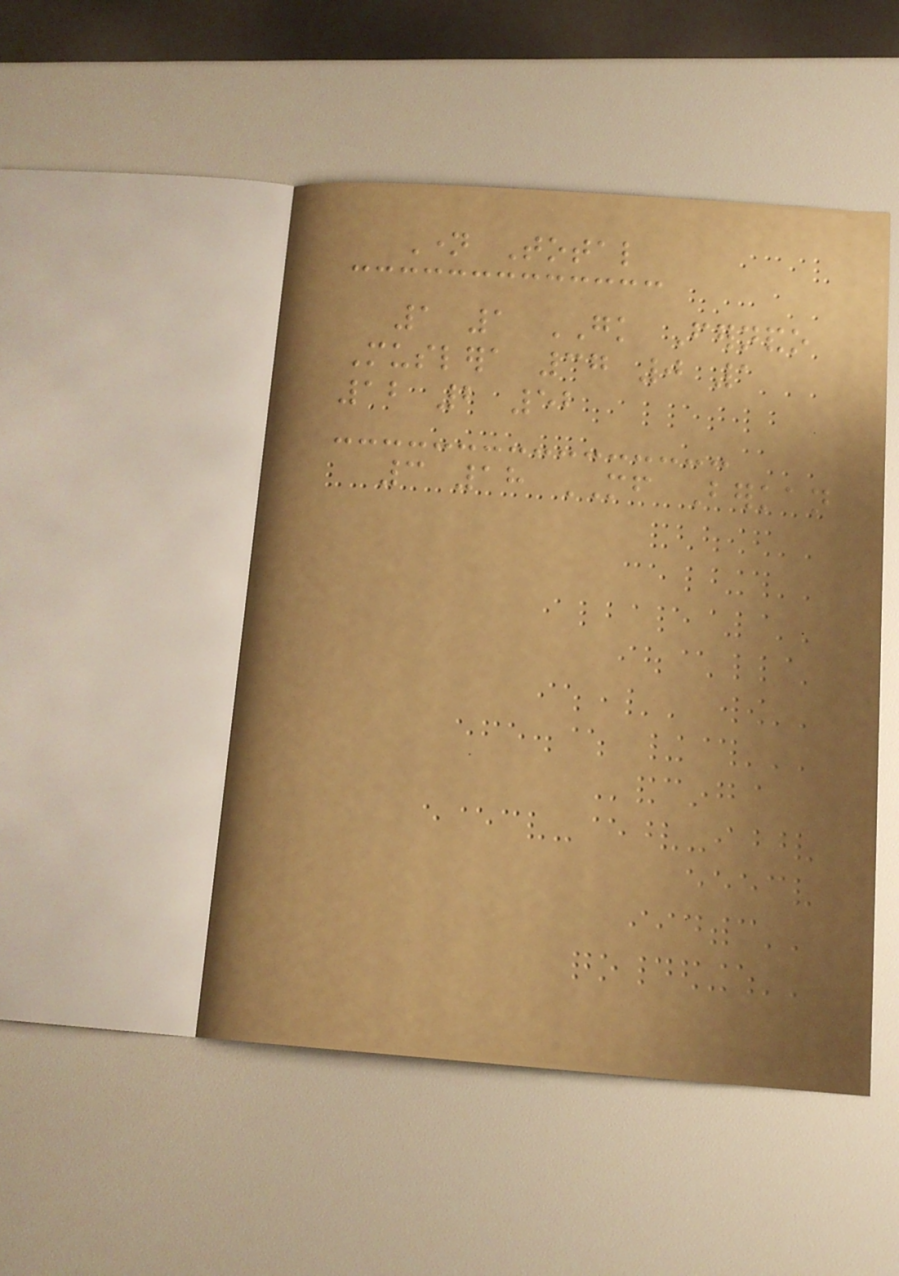Name Total
1 1 GK Fernando
Muslera 37 0 1
12 2 52
3 18 MF Berkan
